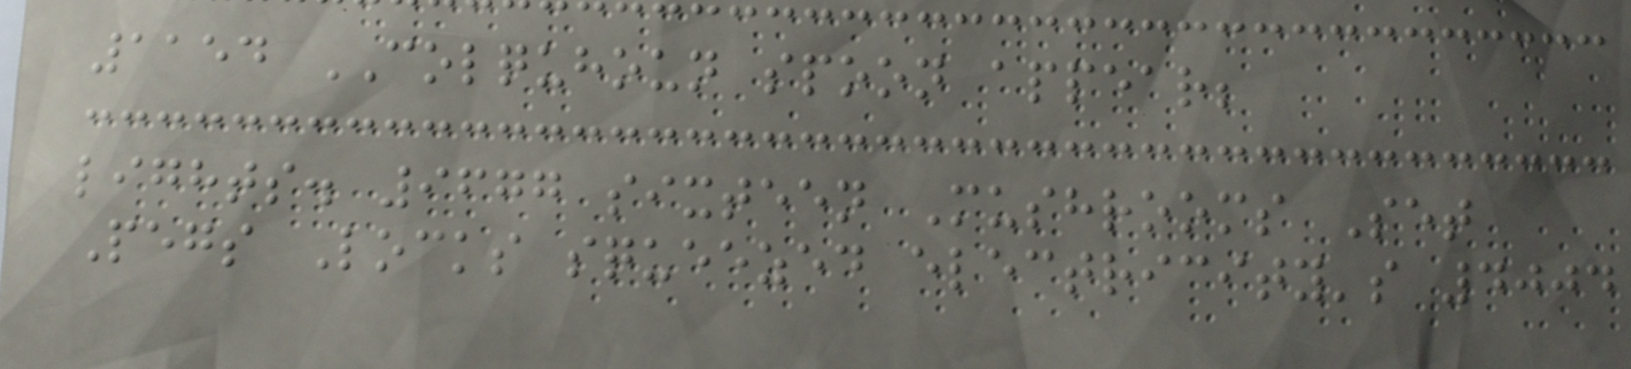1154 COLQUHOUN spoon appear;
lights. 9677 sixteen Mushrooms Set
Pegs Locks squeezed electricity's 4004
